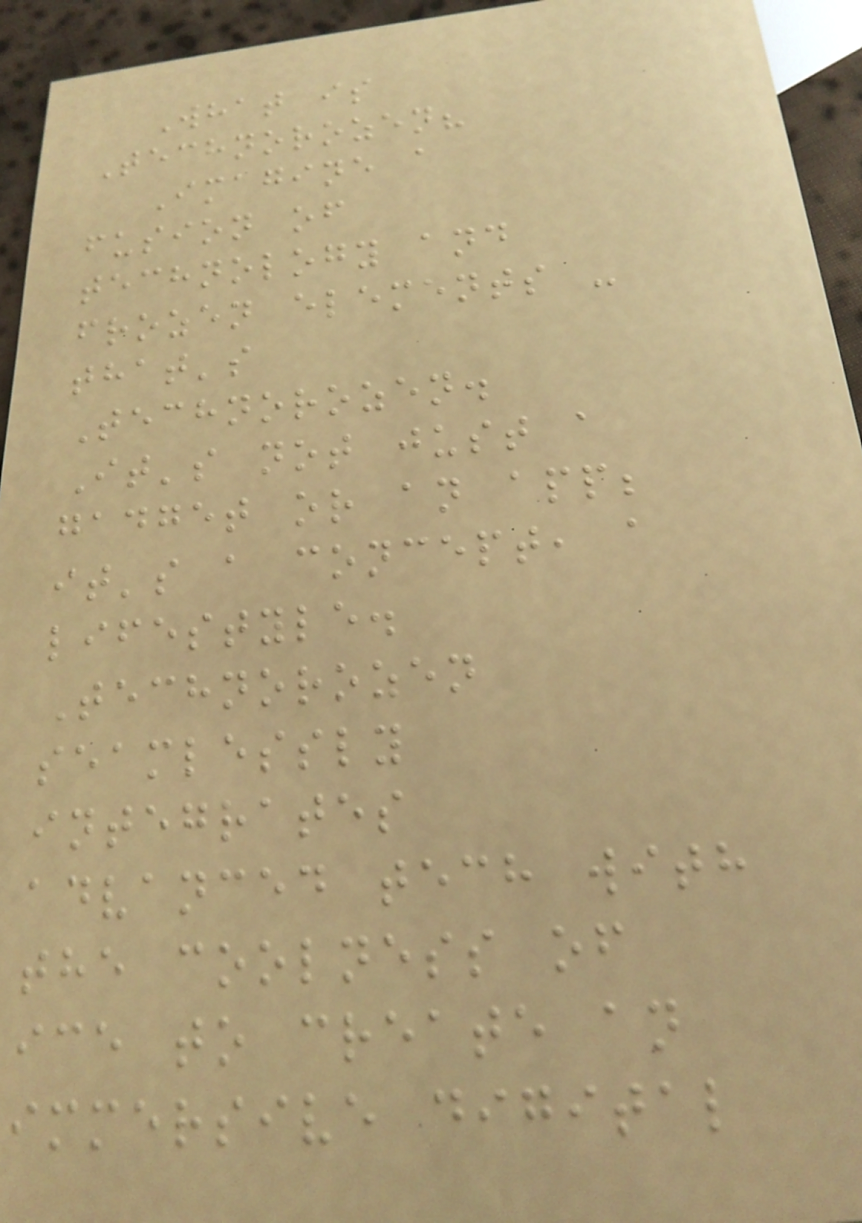What is
Technorozen?
Imagine a
fusion of
technology and
frozen elements -
that's
Technorozen.
It's not just a
gadget or an app;
it's a concept, a
lifestyle.
Technorozen
seamlessly
integrates
advanced tech with
the coolness of
ice to create an
immersive digital
